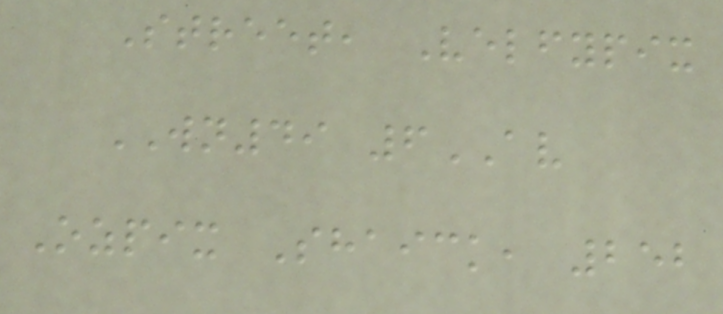Street, Velfypix
WN49 6AV
Ozpix Shaick, 252
